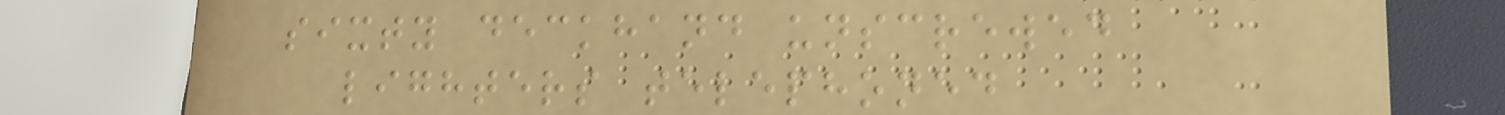sixty deckhand unscrewed
lighters telephoned
